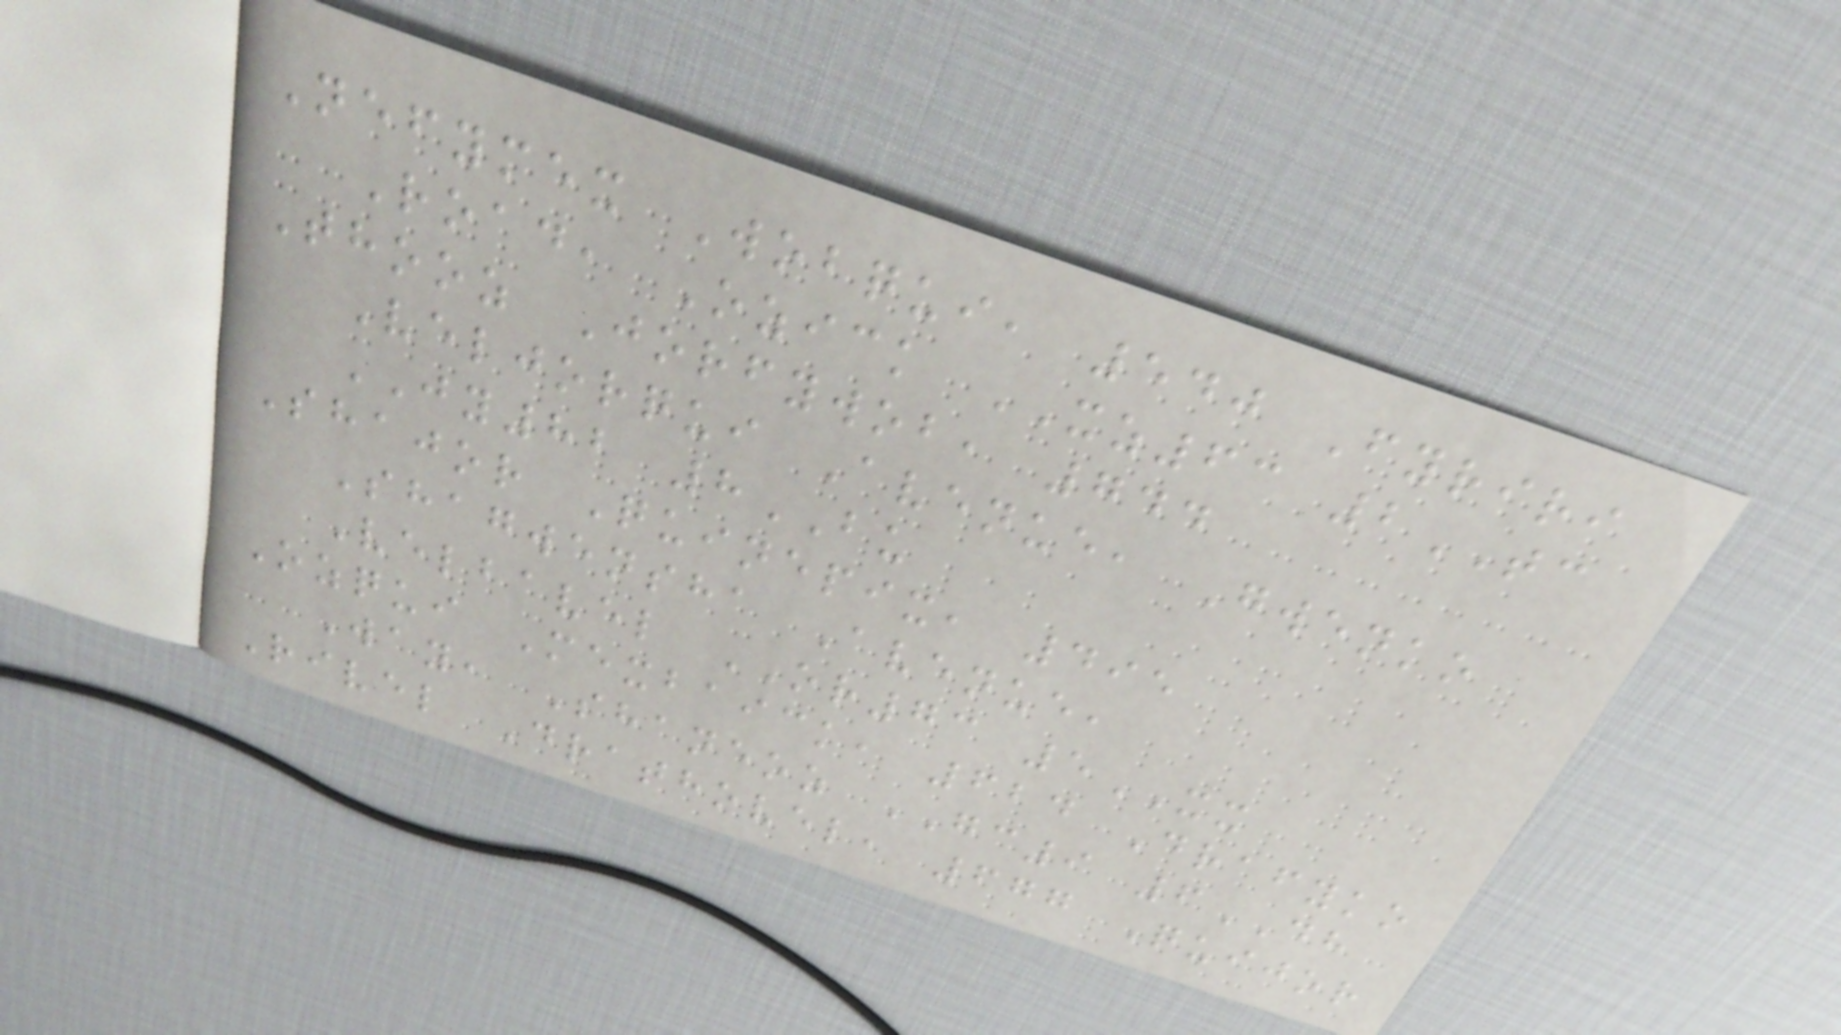Nefymex Wobqui, 540 Fyriri
Road, Ozick XZ63 2TC
Thooz Jorfywob, 744
Veljorqui Avenue, Gwenko
JY82 8BU
Shajor Quinepix, 495
Shagwensha Avenue,
Velbavel OR73 5XX
Ozqui Mexbaick, 624 Drafyko
Way, Shaneoz GC9 6DH
Rivel Drathovel, 677 Quijor
